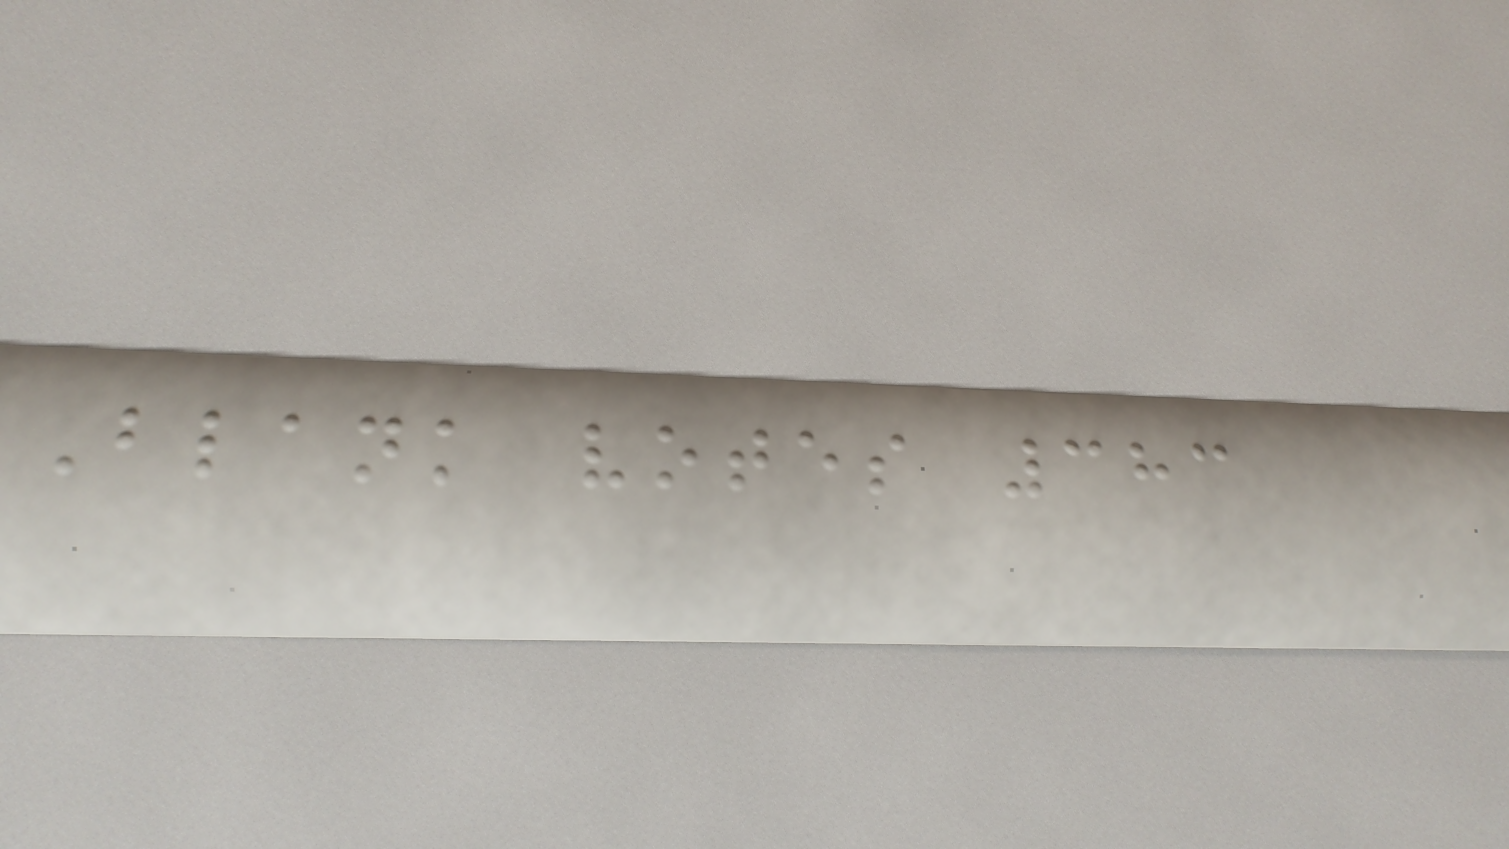Blank votes 383
